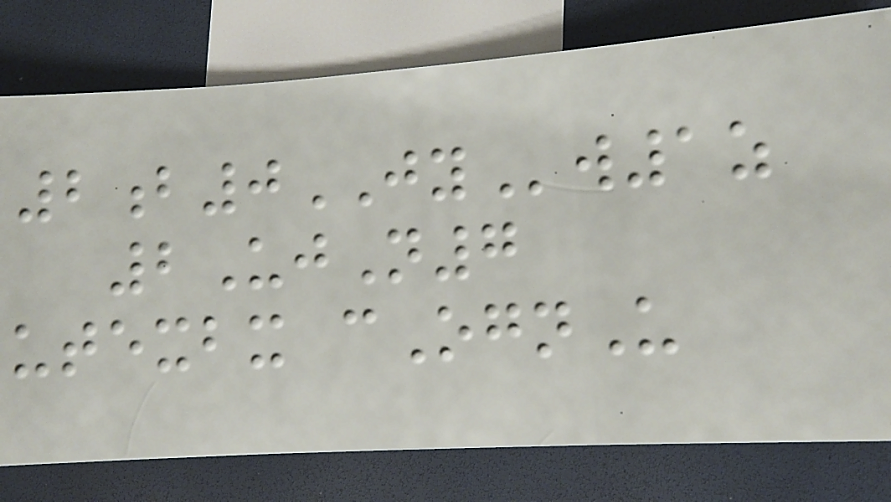2b0JYw1z
2UjN7
utexbx cOgnU
